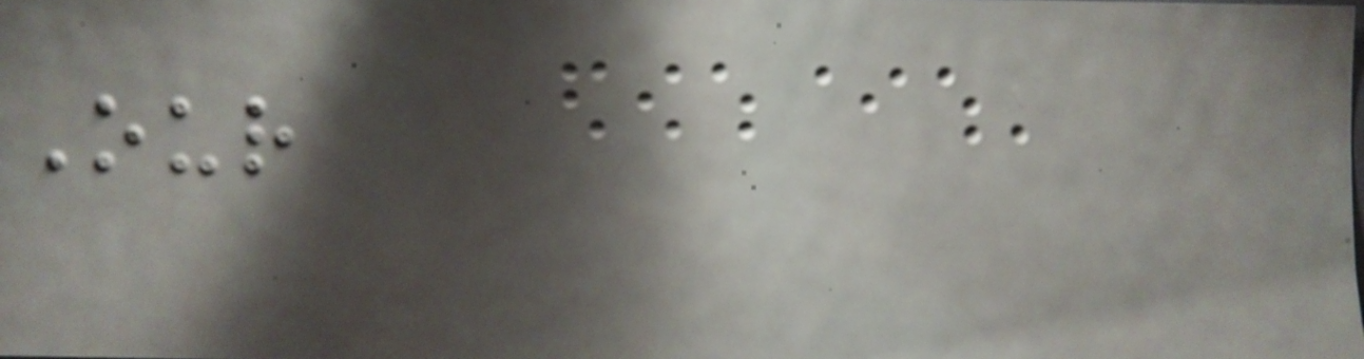Our
